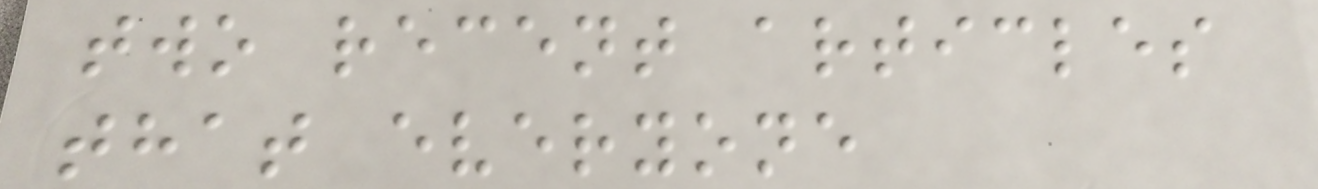two recent articles
that everyone
